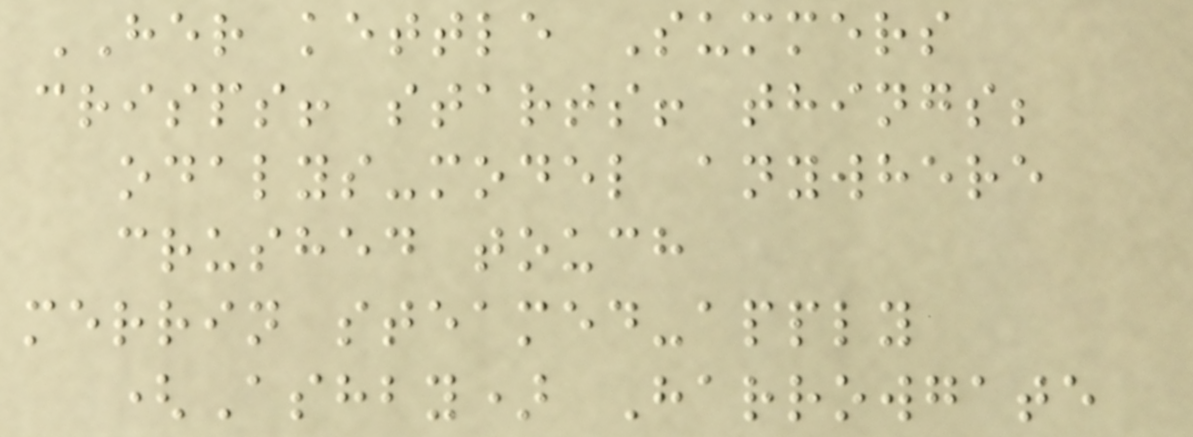HER kettle Summers
crisps! starts! things;
odalys-model anywhere
crushed touch
merrin steamed-apply
(Ashby) Harrowgate
